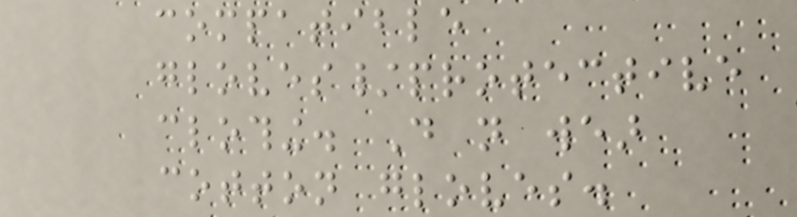compatible
gloves/protective
clothing. Do not wear
cotton gloves.
